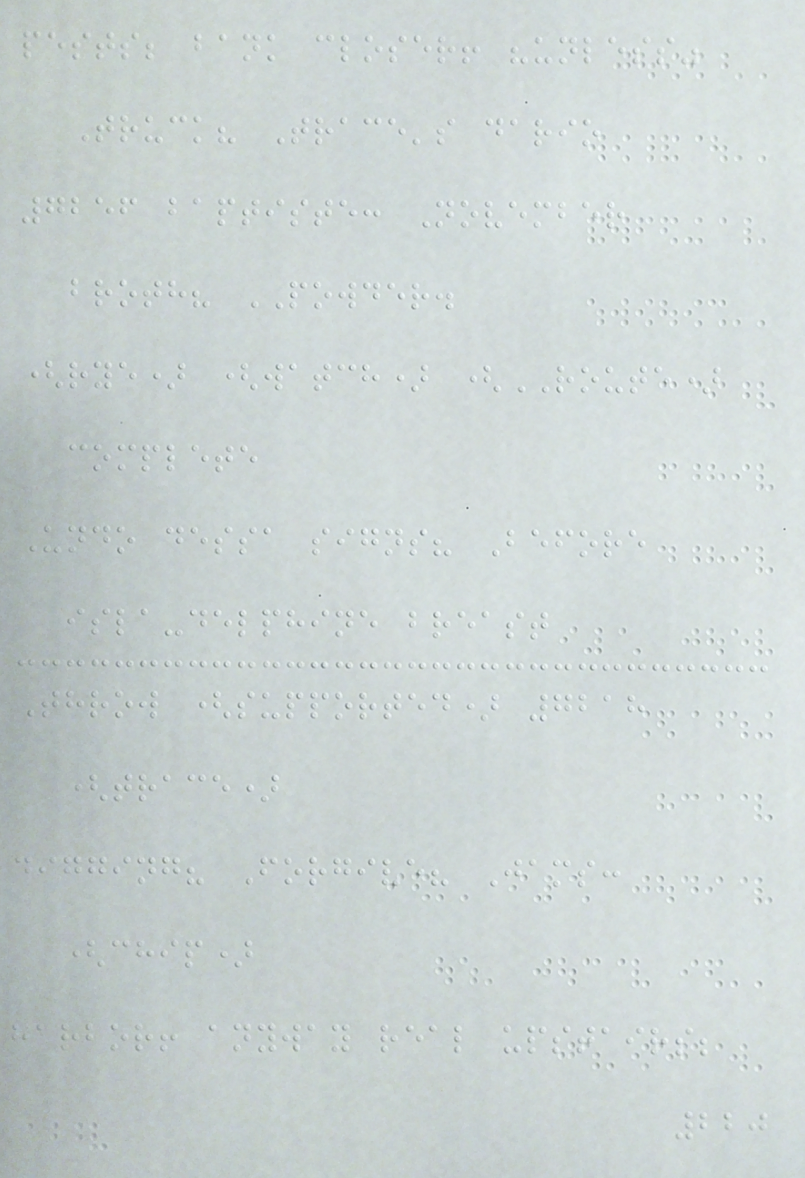pests; bank closer! "unless"
Truck? Trace's dario
7256 baptiste: November
broth? POWDER.
(rye) (watch) (ROUTE)
complete
Undo dessa signs? Before
isla-delphine breast
Throw (supported) 7218
(trace)
digging? Forgive? Jams:
(chip)
harbor! anyway real upstairs;
220
